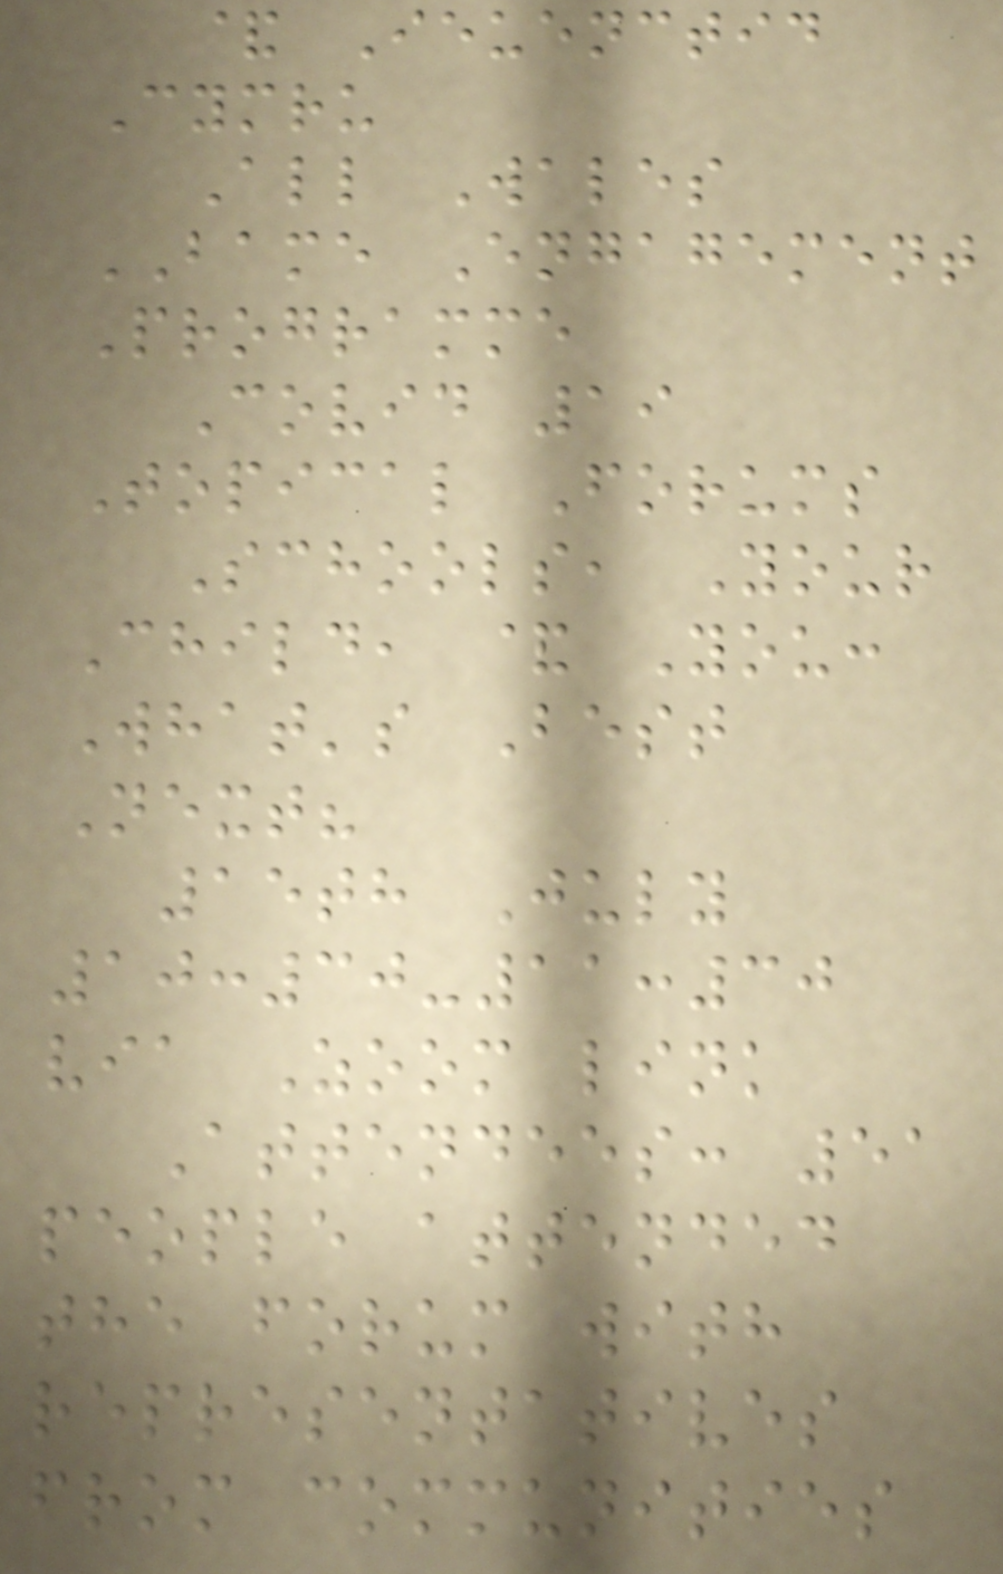& Ieuenctid
Cymru
All Wales
BAME Engagement
Programme
Covid 19
Topical Forums
Schools, Your
Child, & You:
What's Best
Next?
15th July
10:30-11:30
via Zoom link
Attendees: 51
people attended
the forum with
representatives
from communities
